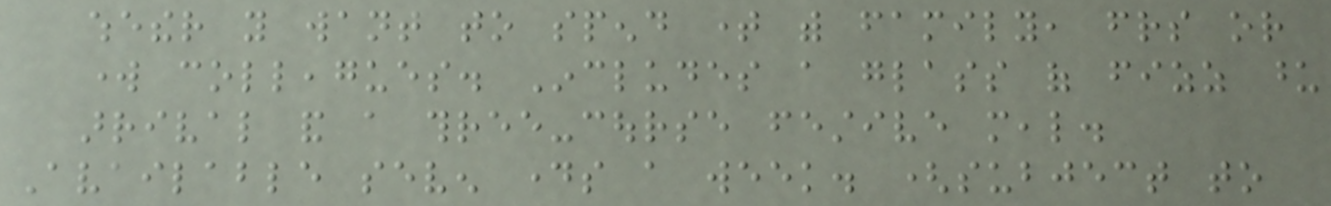whether you want to spend time with family, friends or
work colleagues. Includes a glass of fizz upon
arrival and a three-course festive meal.
Available seven days a week. (subject to
